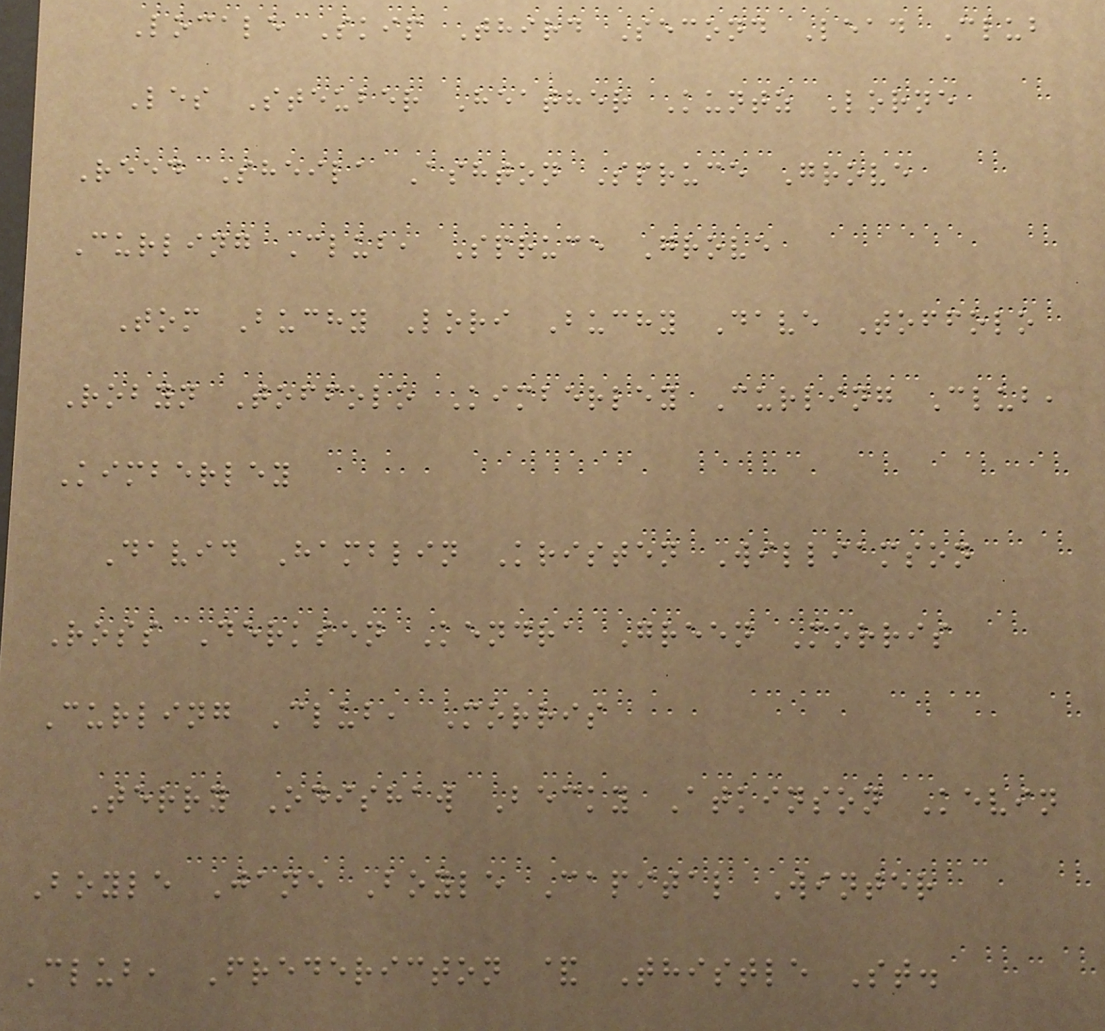Locale Skip Third Second Lead Club
Les Steuber Heather Kuntz Lorne
Reed Sheila Ashton Spruce Grove
Curling Club, Spruce Grove
Tom Buchy Lori Buchy Dave Toffolo
Robyn Toffolo Kimberley Curling Club,
Kimberley
David Hamblin Kristen Williamson
Ross Derksen Kendra Green Morris
Curling Club, Morris
Terry Odishaw Becky Atkinson Kevin
Boyle Jane Boyle Capital Winter
Club, Fredericton & Thistle St.
